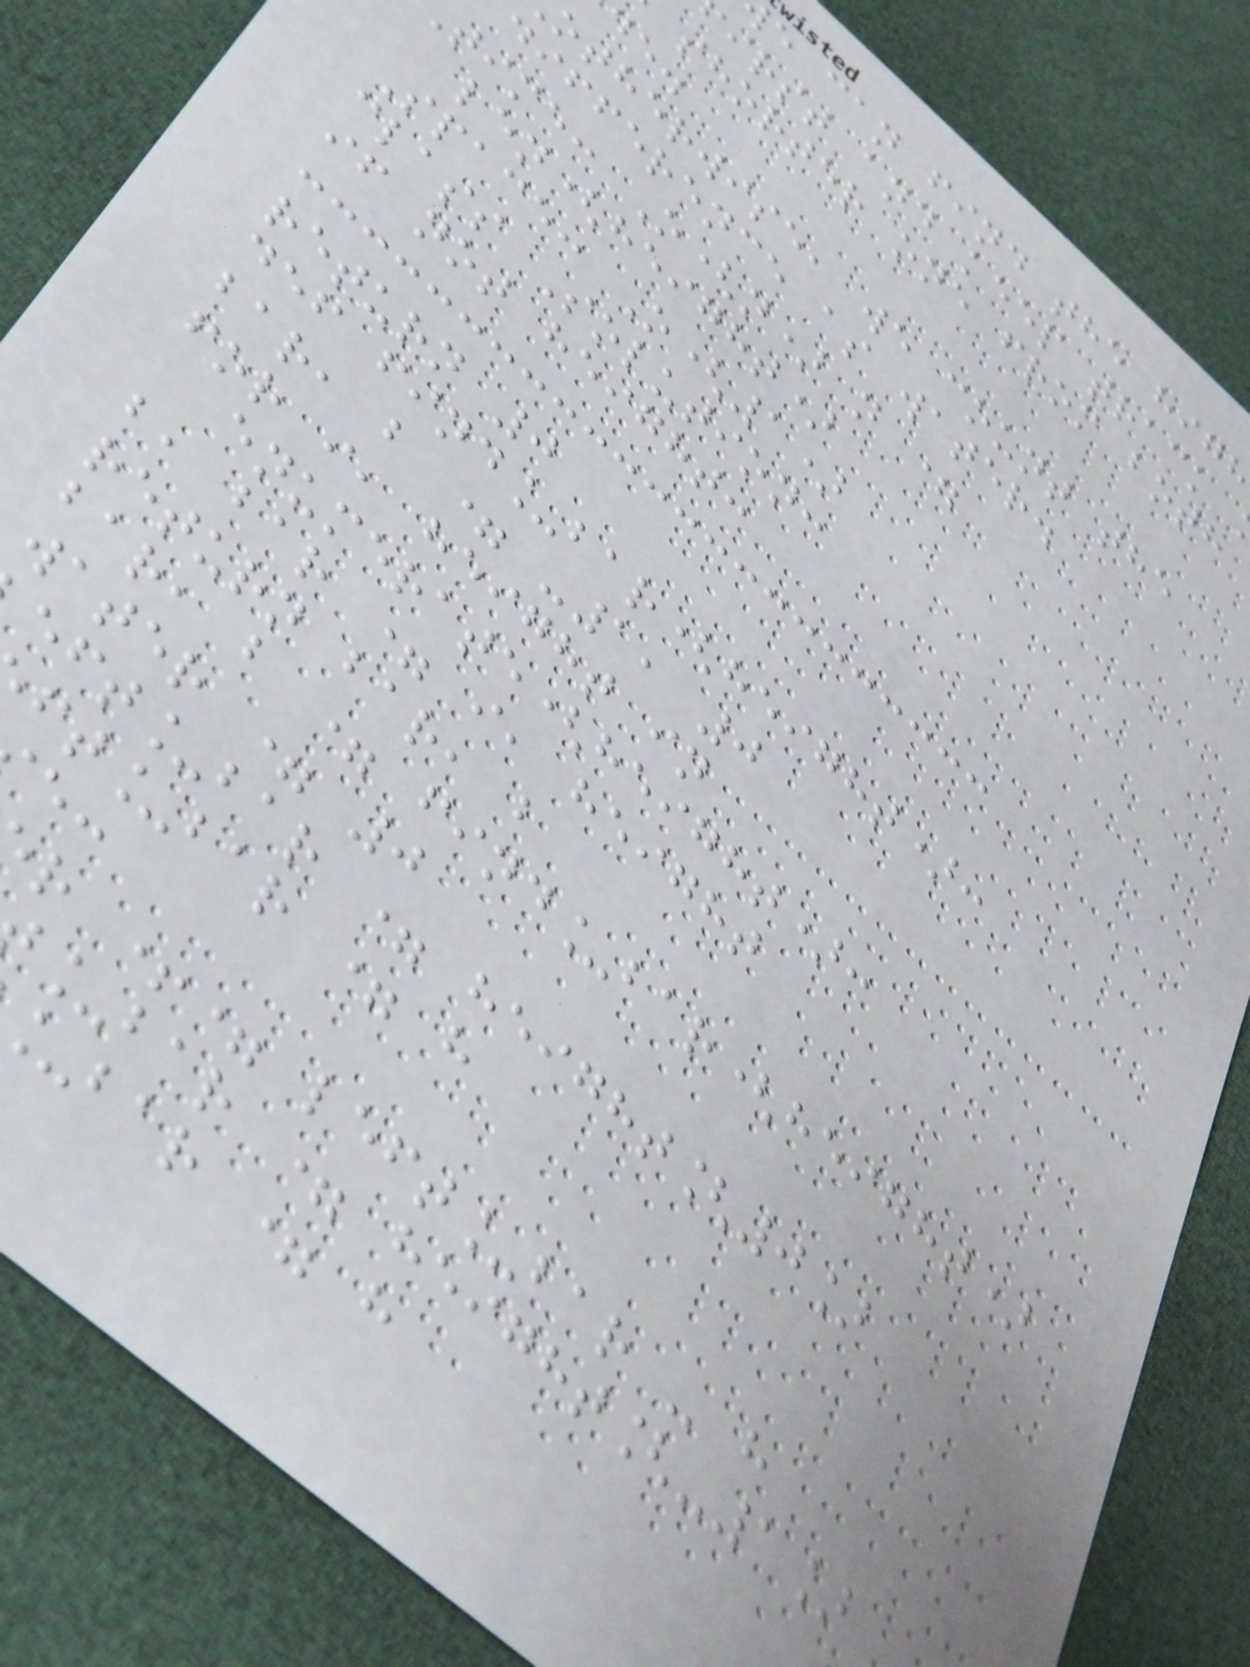e can find the hig
irst and keep track
shorter one from both
otherwise, we count the
difference as water.
time: O(n) n =
len(height)
Space: O(1)
class Solution:
if not height:
return 0
def find_bar(height):
bar, b = -1, 0
for i, height in
enumerate(height):
b, bar = i, height
return bar, b
bar, b = find_bar(height)
water = 0
eft_bar = height[0]
ft_bar = h
r += left_bar - h
_bar = height[-1]
bar = h
